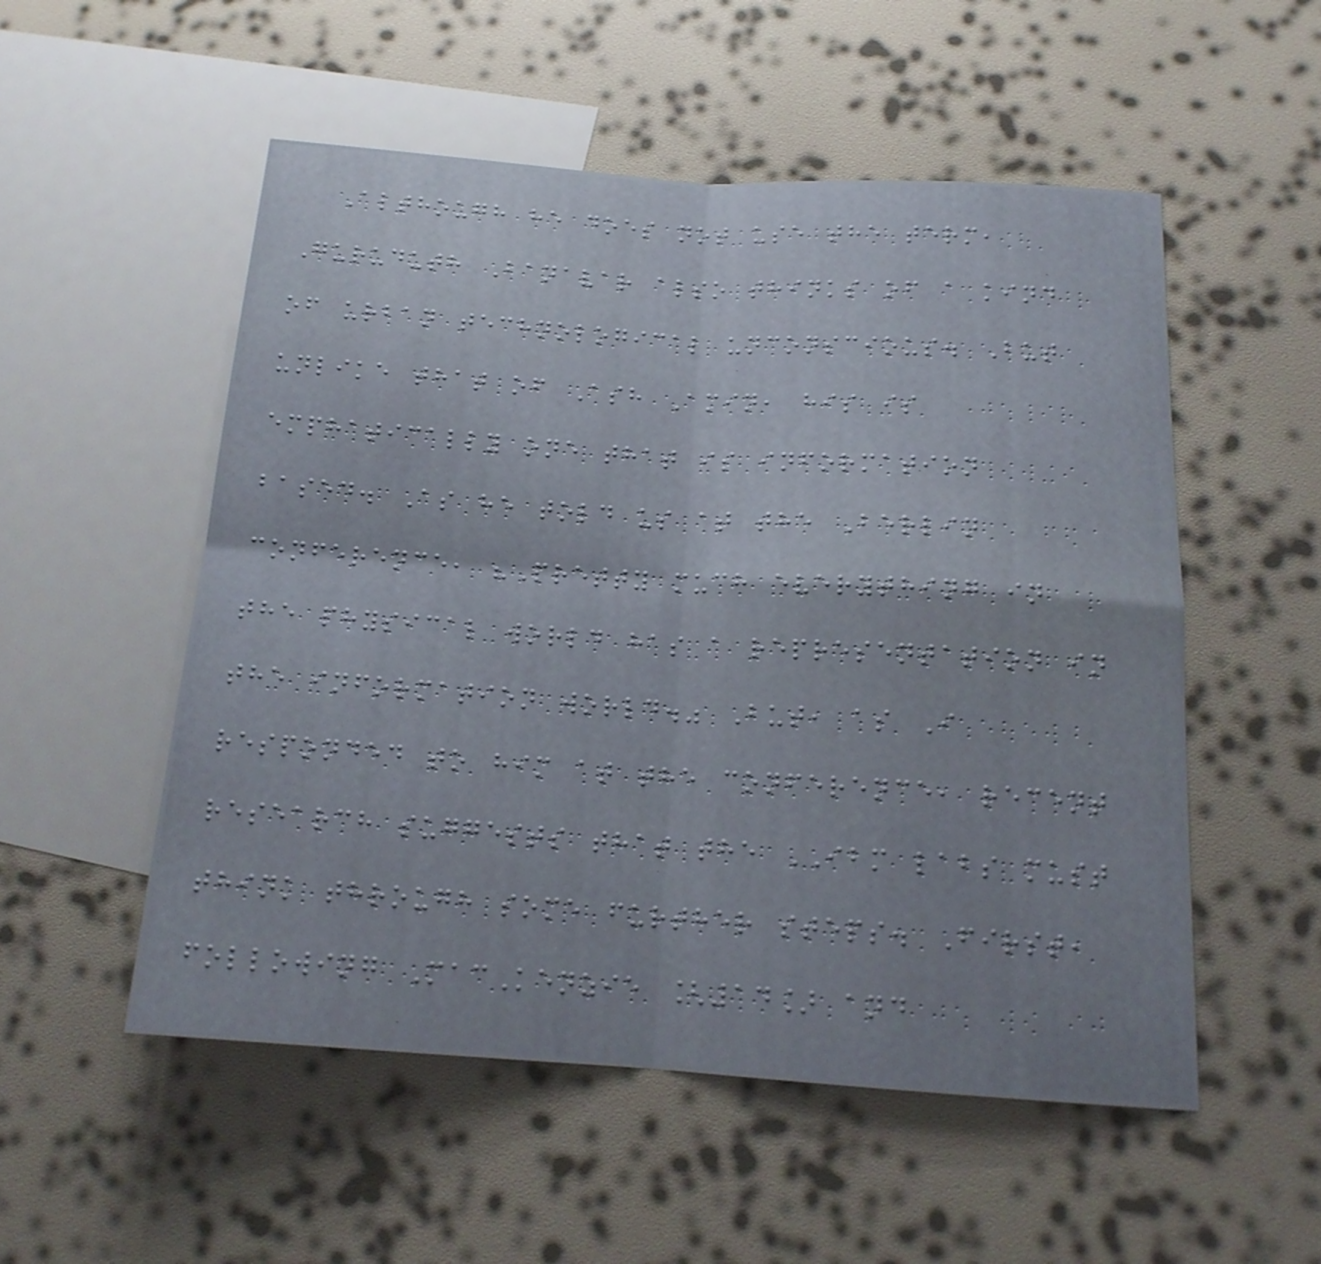Although he does not use the term,
Guruduth Banavar also thinks of a kind
of urban technological unconscious. But
unlike that of Ash Amin, his is
emphatically one that is information
based. As he told us at the Berlin
conference, "Pretty much everything in
the physical world has a representation in
the information world." But, as I
responded to him at the conference, recent
research suggests that the IBM labs must
think through some further steps. First,
following MacKenzie [14] and
